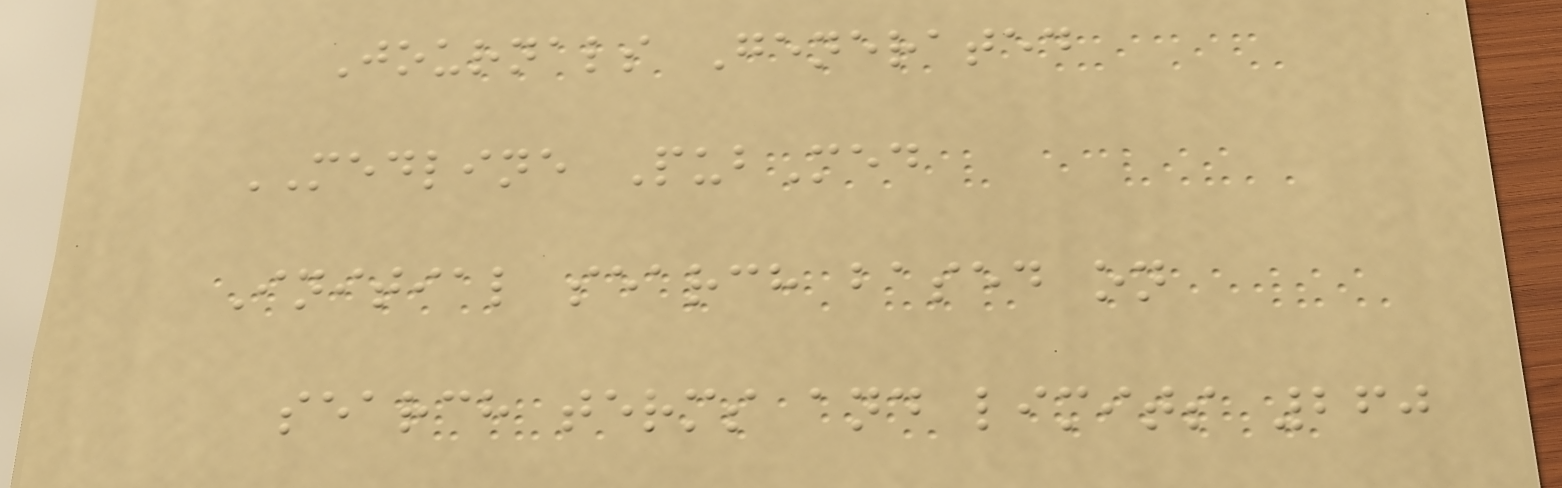Journals Generated
MEDLINE PubMed
Initial search based on
search terms and limits 260
